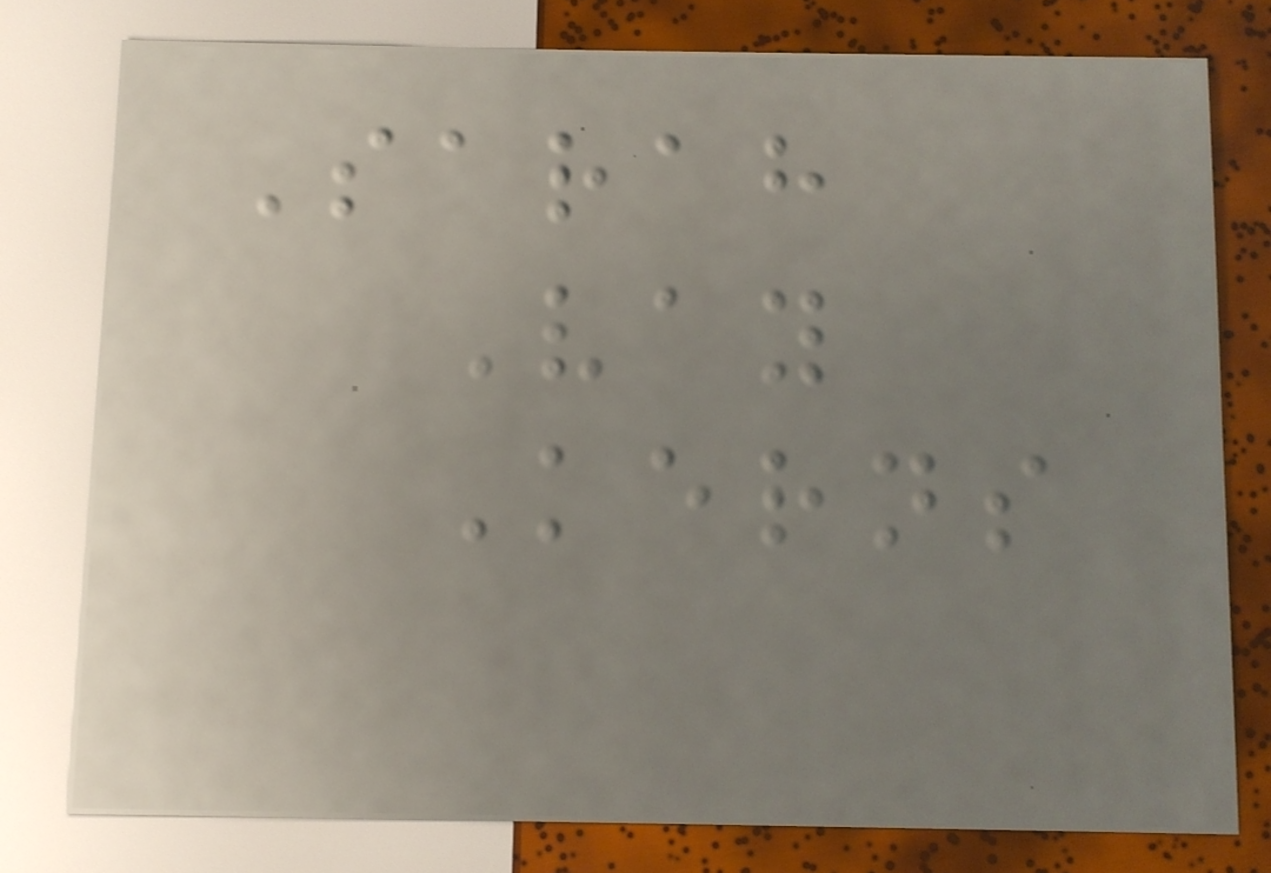Sarah
Vay
Kerns
